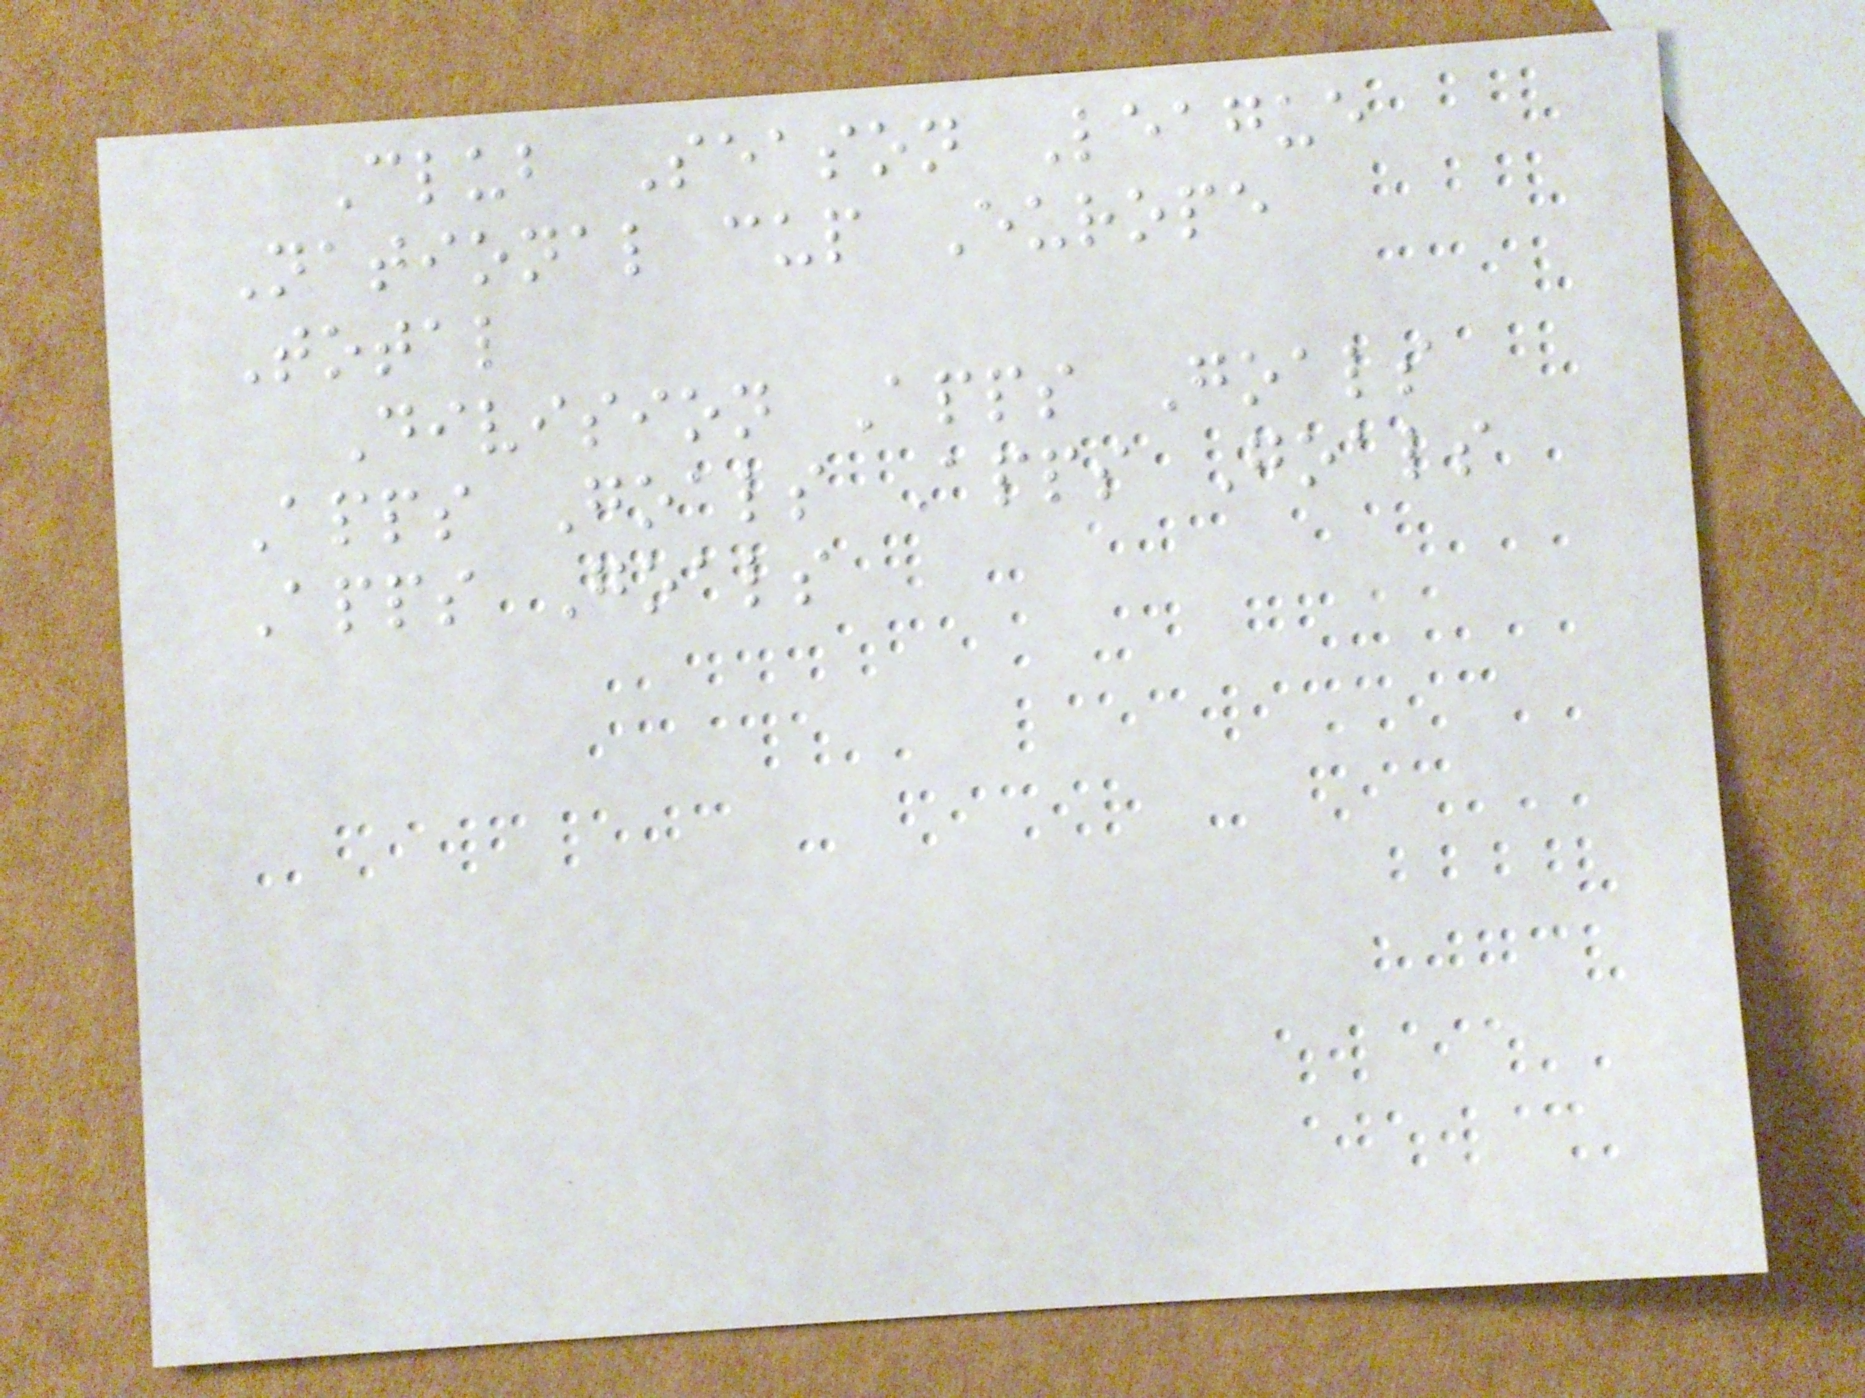Club Season League
National cup Europe
Total
Division Apps Goals
Apps Goals Apps Goals
Apps Goals
